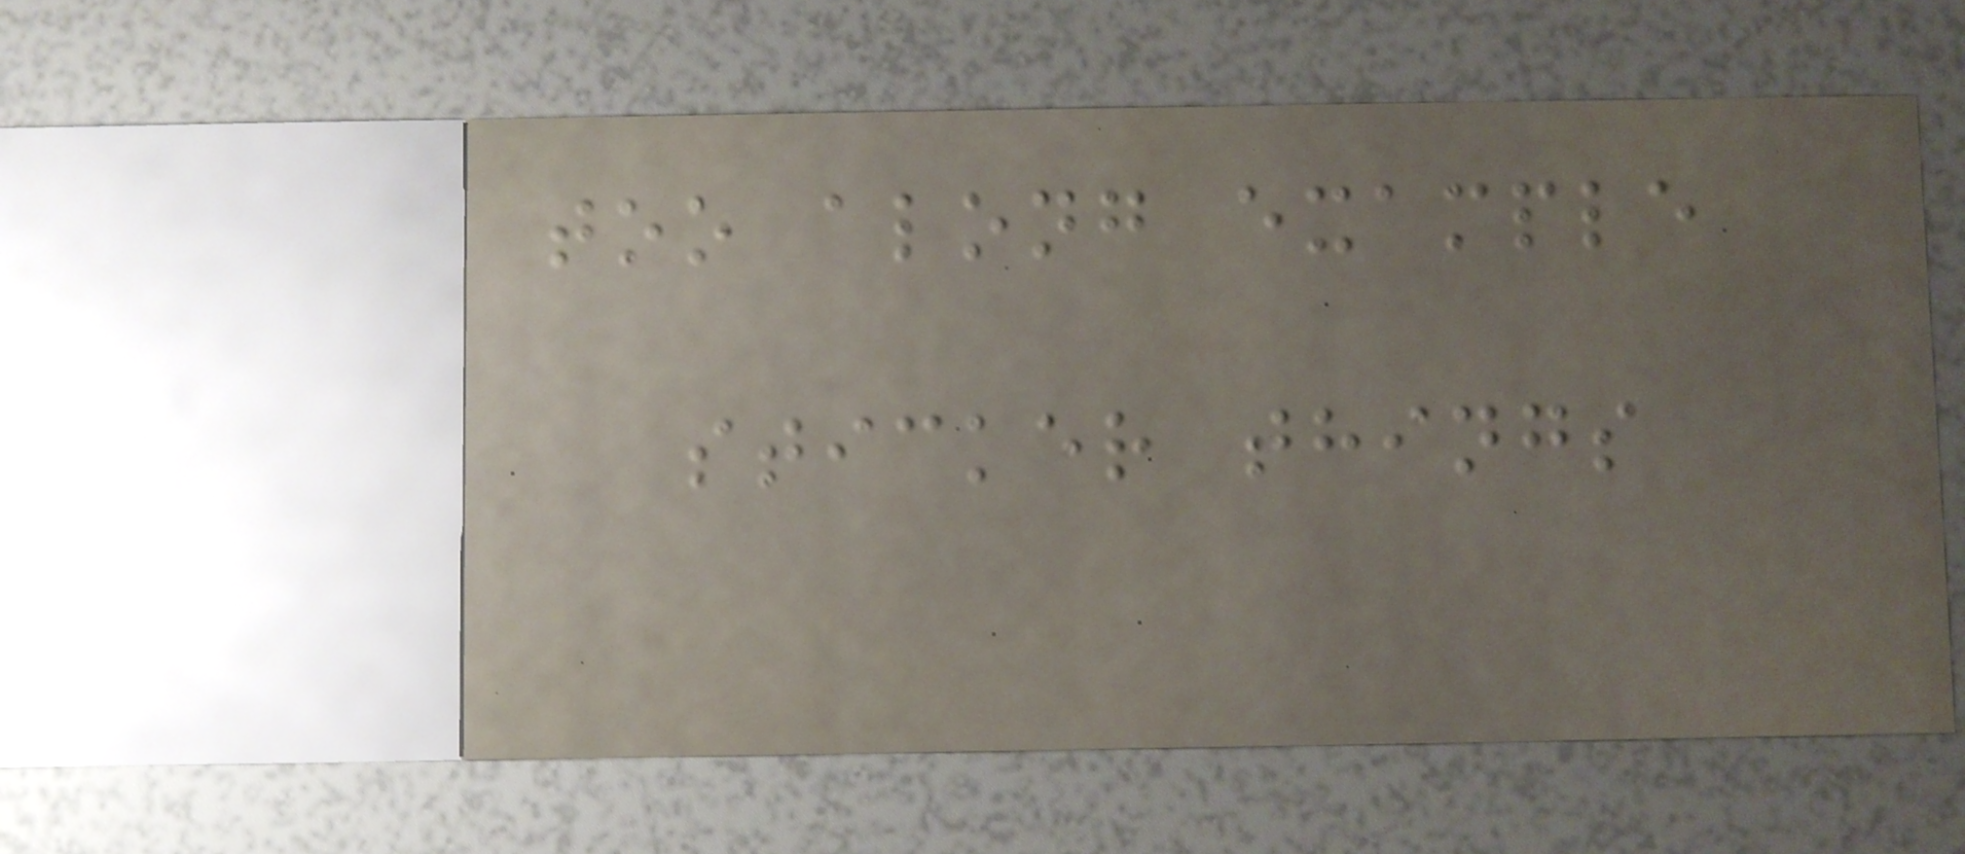too along example
sticker things
